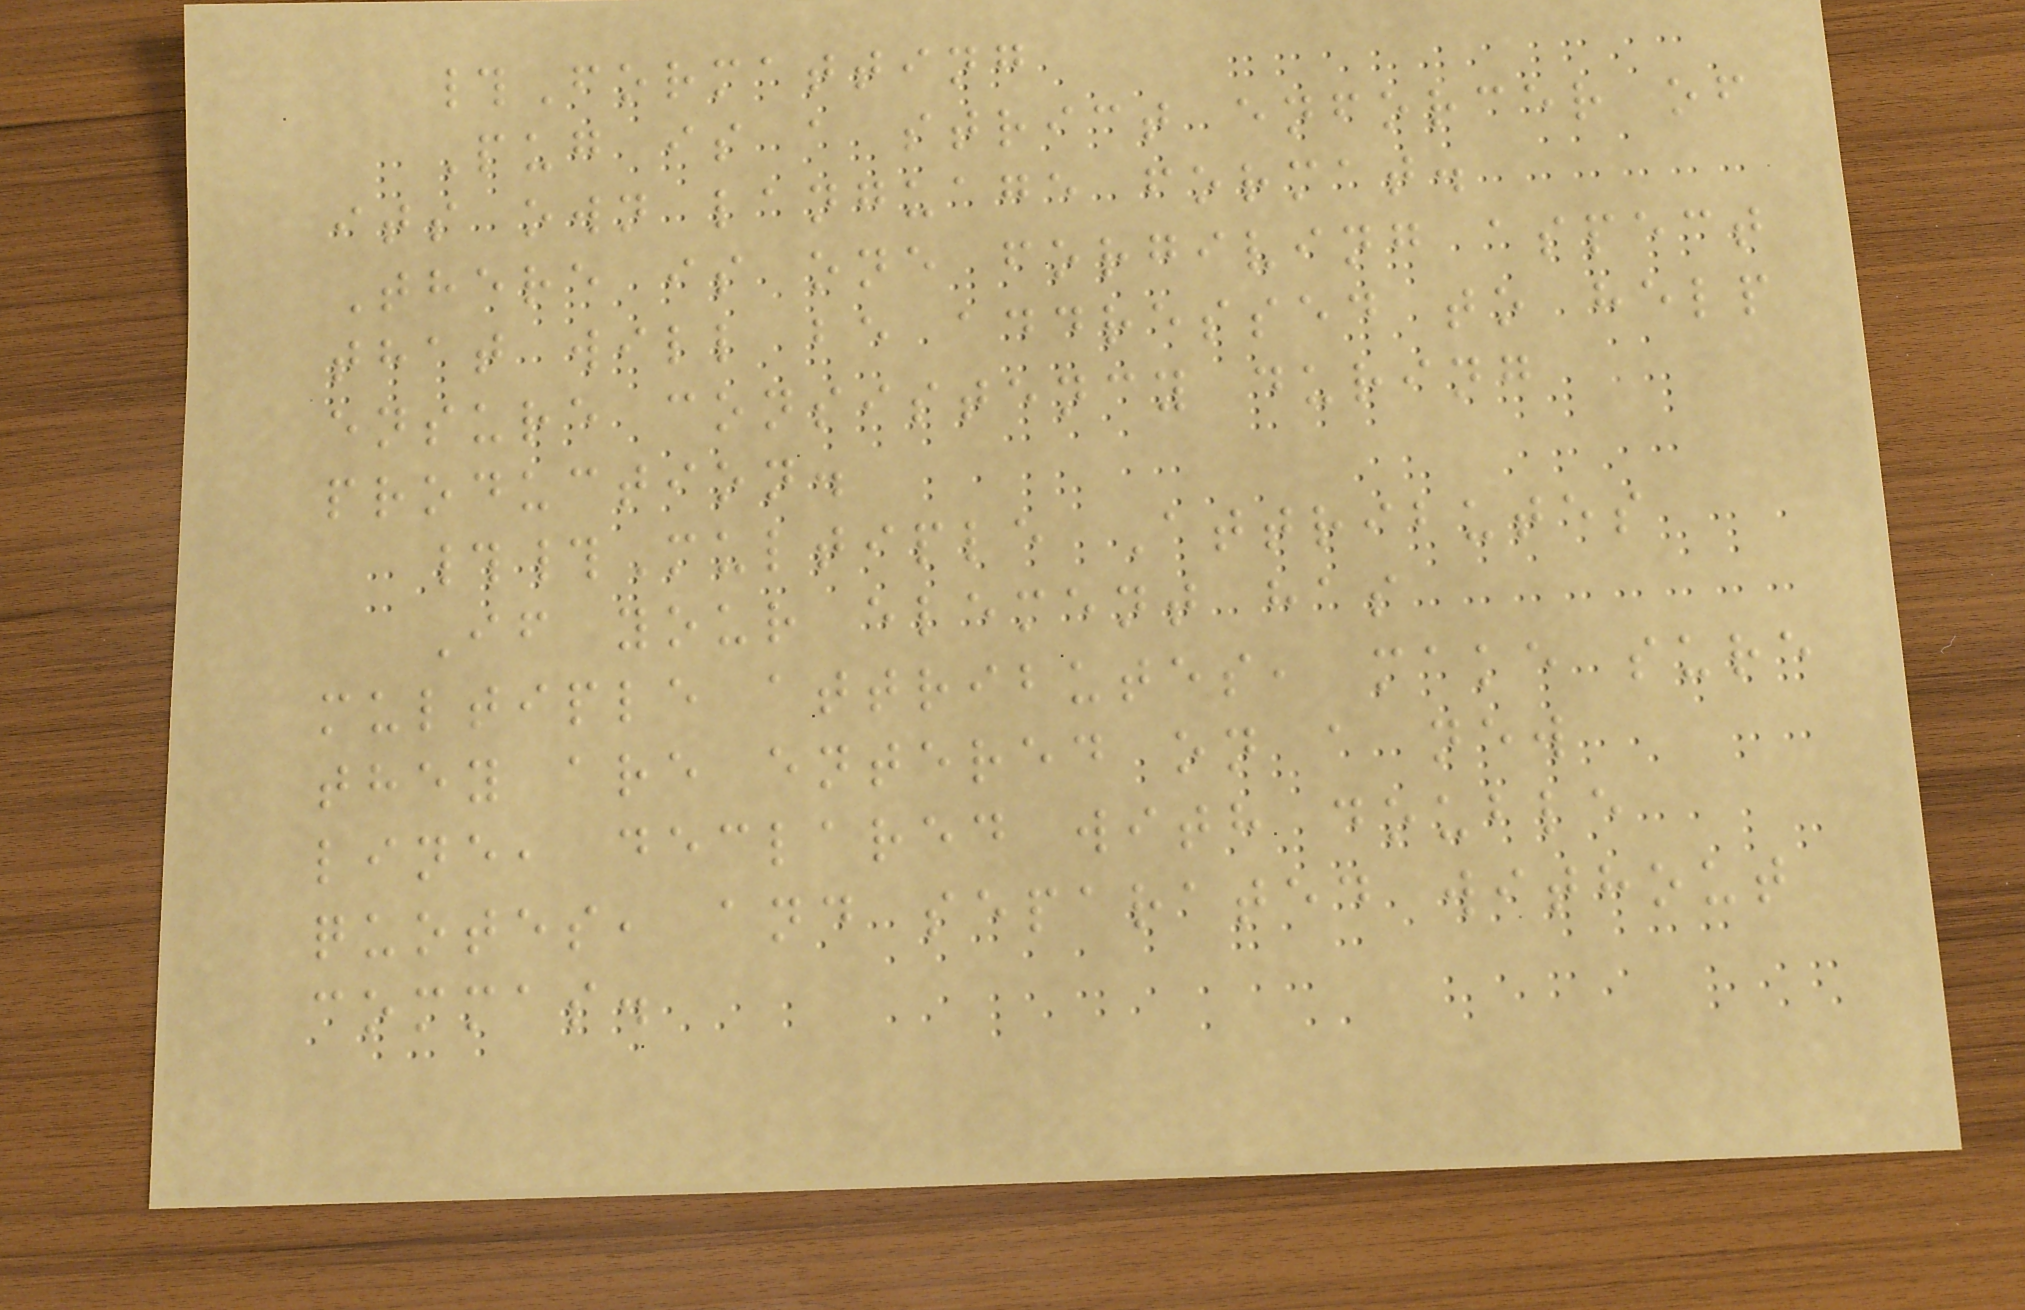#Formatting
Pug is a strict enforcer of
its own language format.
There is one forgiving aspect
that will be addressed to help
ensure consistency during
production.
##Multiple Attributes
If your element has
multiple attributes, make sure
they are entered on a new
line, declared with double
quotes, and separated without
commas.
